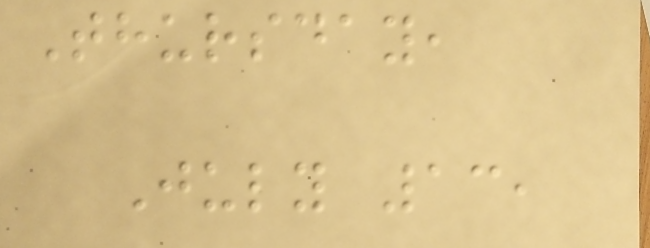Thursday,
July 13,
